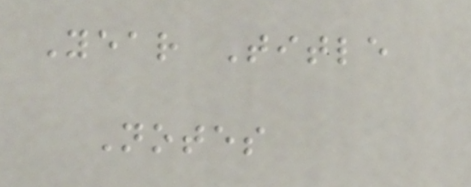Year Title
Notes
